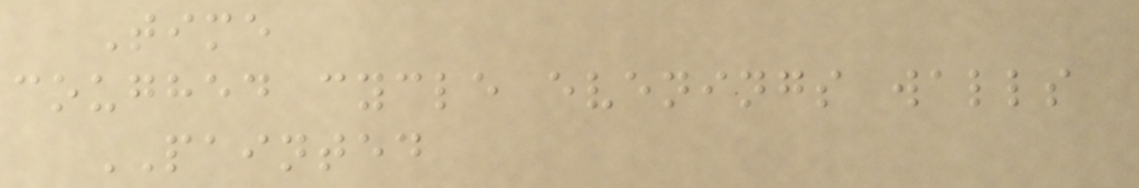Time
coughed cycle evenings walls
PAINTED
